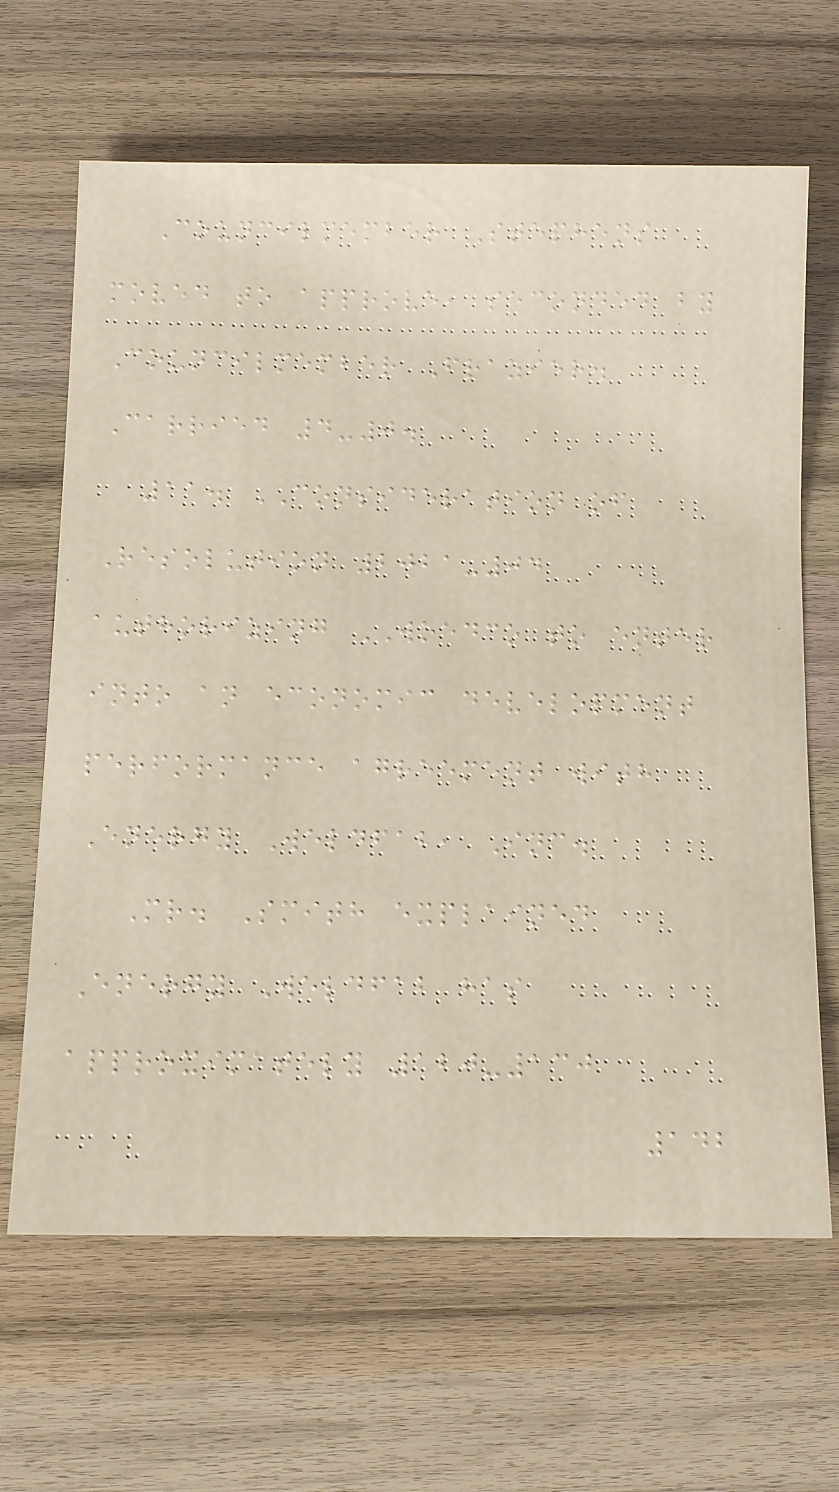Councilmember Stephens
moved to approve, seconded by
Councilmember Frazier.
Carried 4-0.
11. CONSIDERATION of
Resolution 2021-04
authorizing WOEDCO to enter
into an economic development
performance agreement with
Energy Weldfab, Inc.
Mr. Smith explained
Energy Weldfab has
approximately 120-130
142
